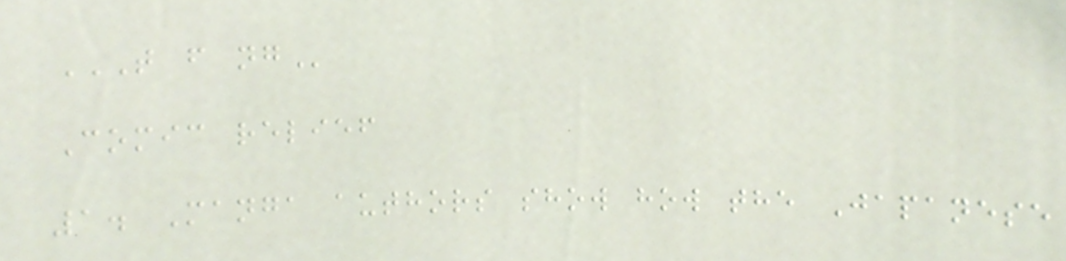T F NG
Comic relief
1. Manga authors show how the Japanese
